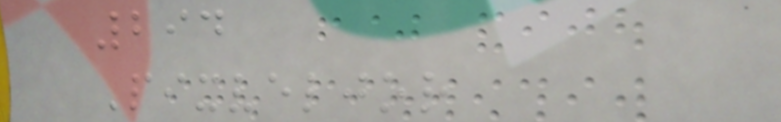294
Pixveljor
